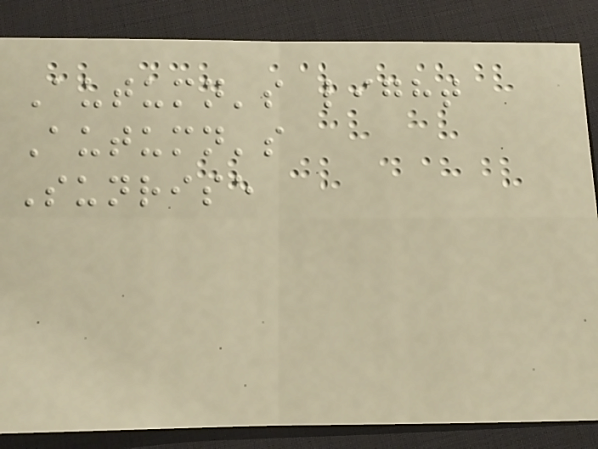Autumn's light
Autumn's
Sunrise
